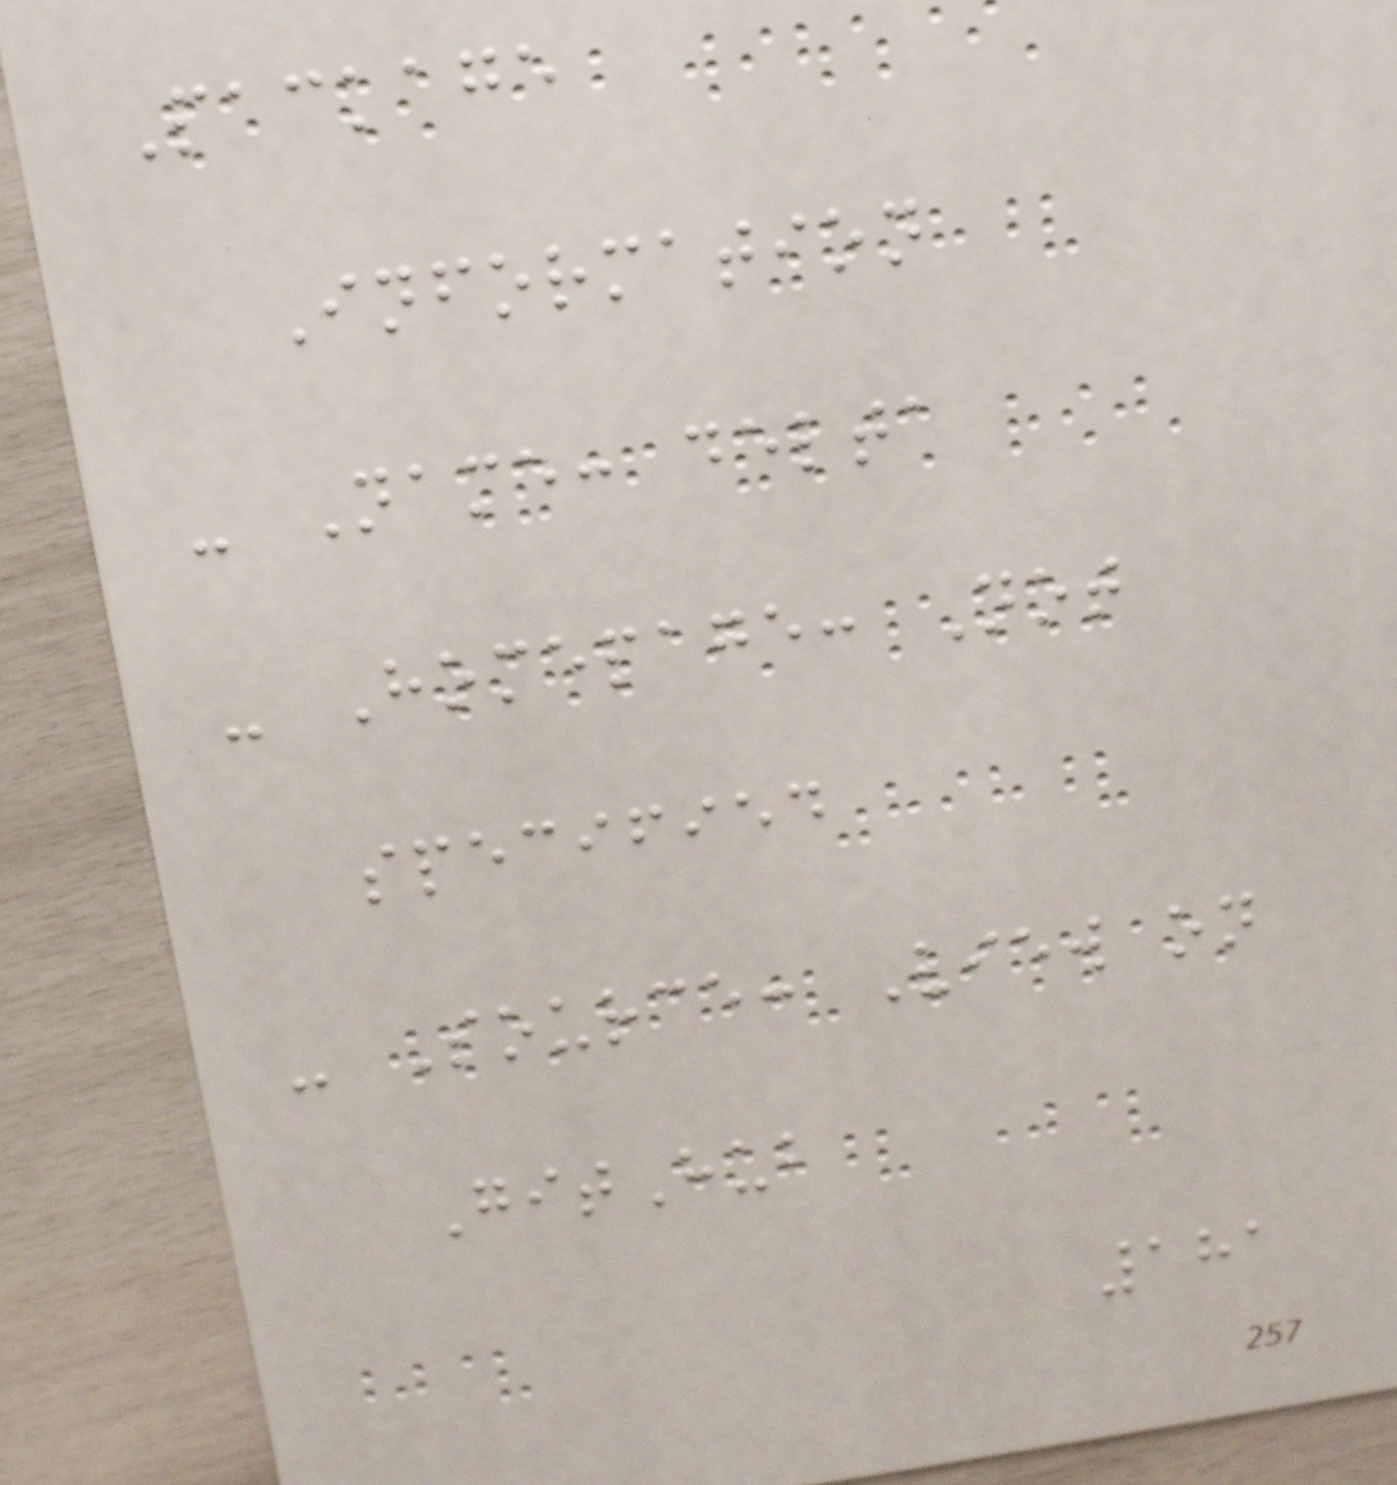Package
Information
- Name: delta
- Homepage: Not
specified
- Source: View on
GitHub
181
